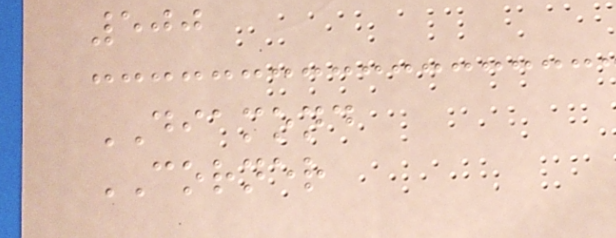500
DIAMOND
CORNER
